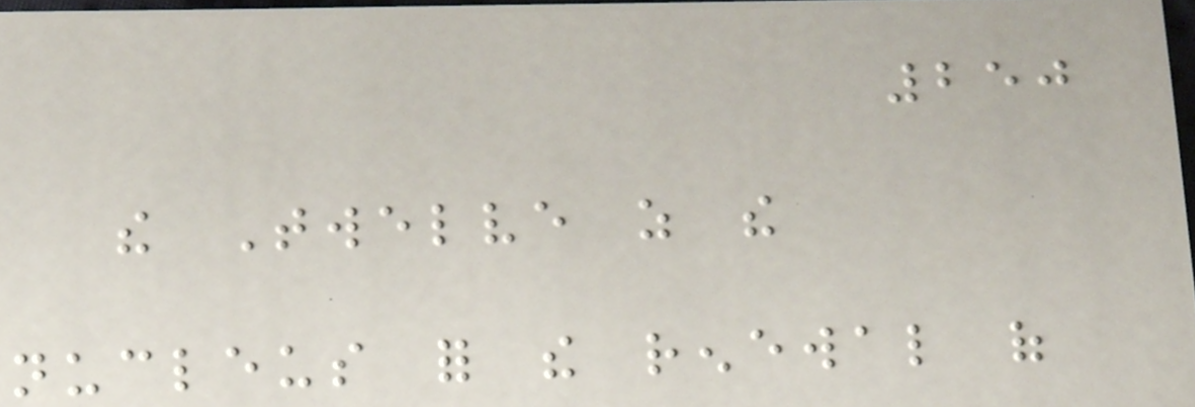250
the Twelve as the
nucleus for the renewal of
